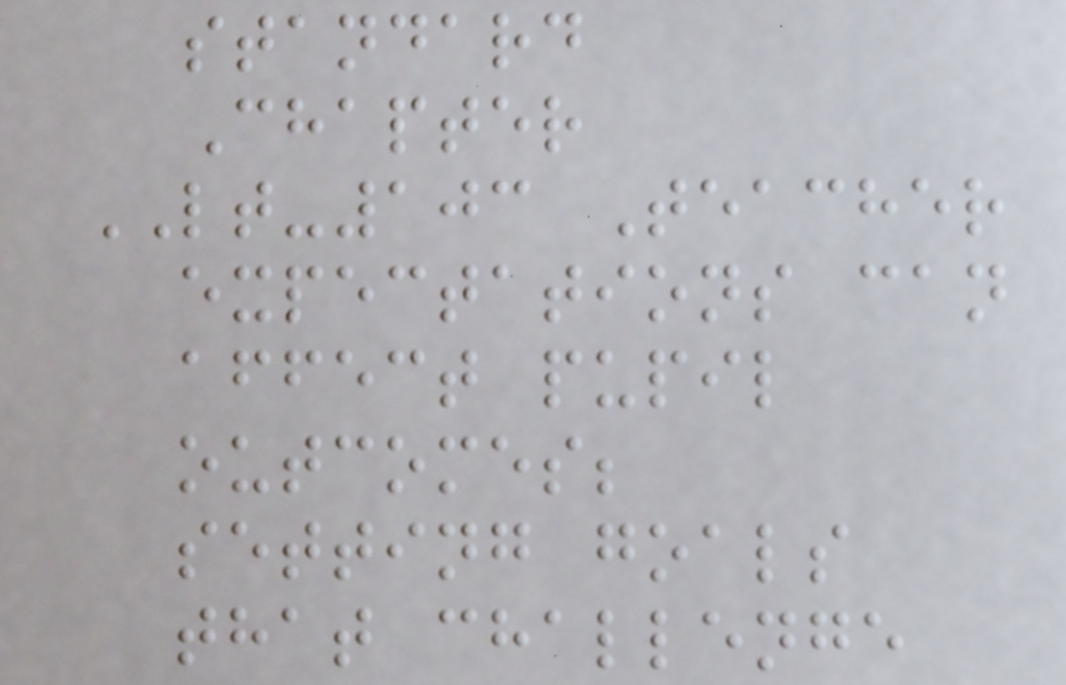standard
Chapter
LT-103 Teacher
expectations can
affect pupil
outcomes;
setting goals
that challenge
